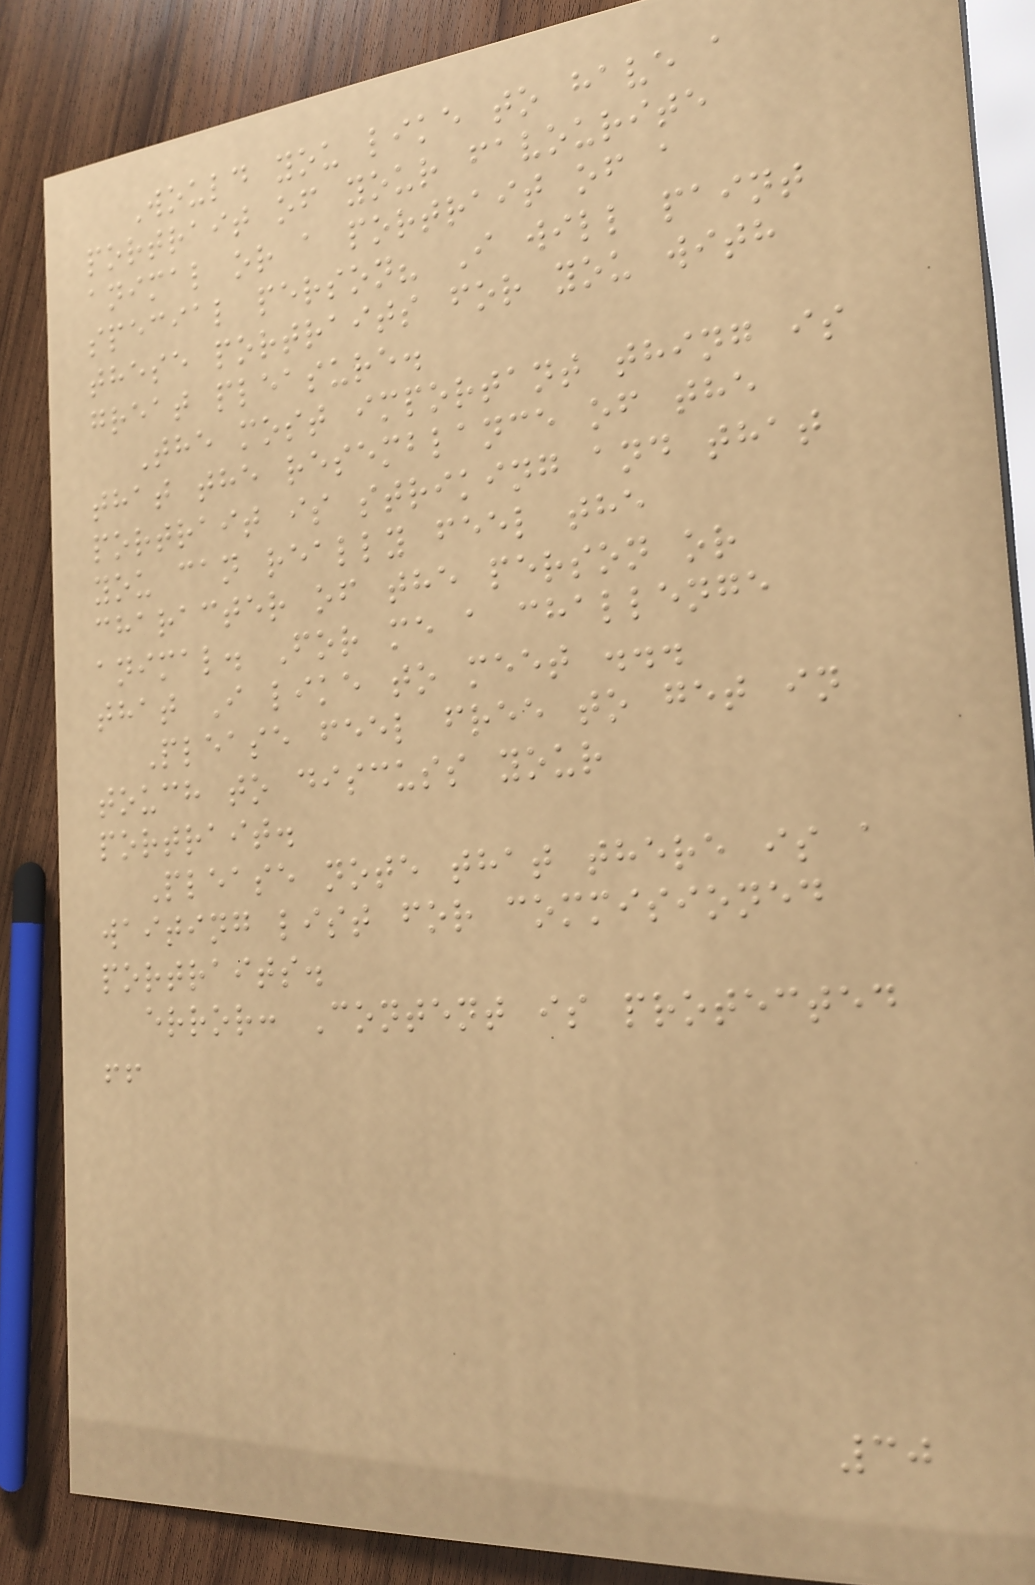Would you like to have a
portrait of your favourite
animal or a portrait of a
special person? I will paint
these portraits for you with
great pleasure.
The most important thing is
that the resemblance of the
portrait is striking and that
you can really feel the
character of the person or
animal. For me a challenge
that I like to meet ...
Please feel free to get in
touch to discuss your
portrait.
Please note that there is a
waiting list for commisioned
portraits.
error: Content is protected
!!
30
